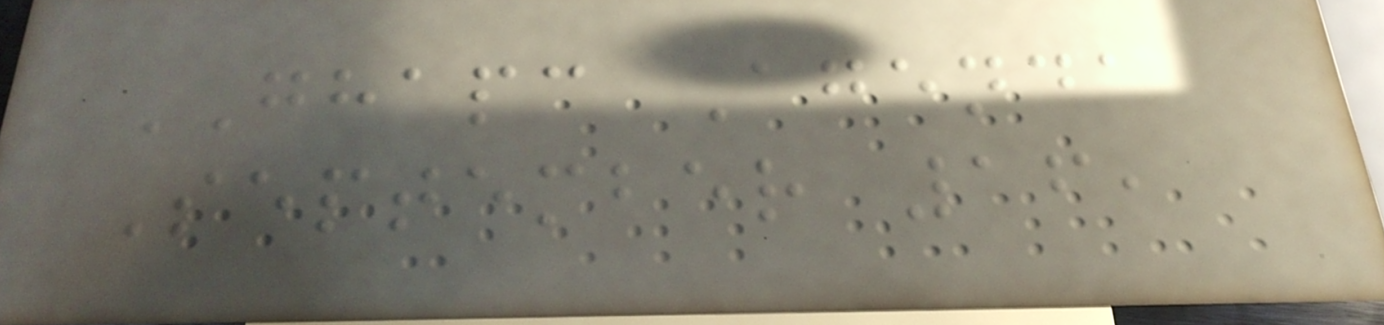GHAPC Agenda
September 16,
